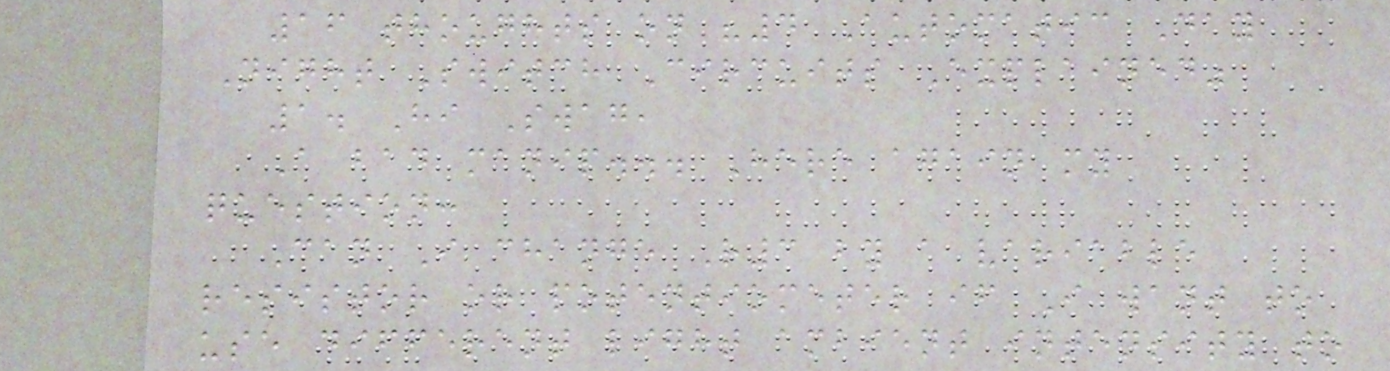16 thoughts on "4 Automatic Day
Night Switch Circuits Explained"
1. Hi Swag,
A bad manip... Here again my
question:
Can I change R3 by a variable
resistor or potentiometer if I want to
use different light ambient intensity to
